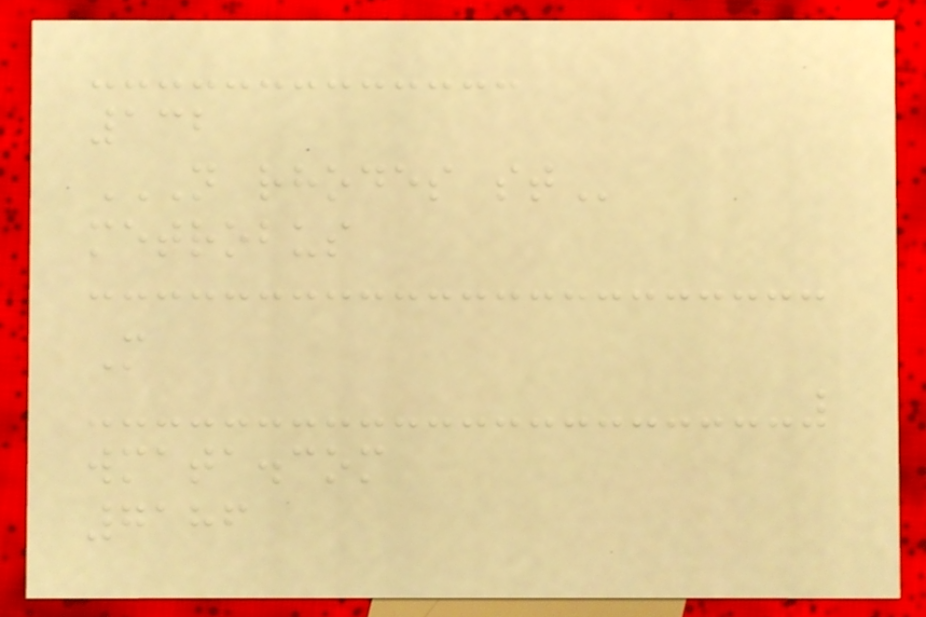132
N RHODES ST
metrobus
M
wmata.com
7186
